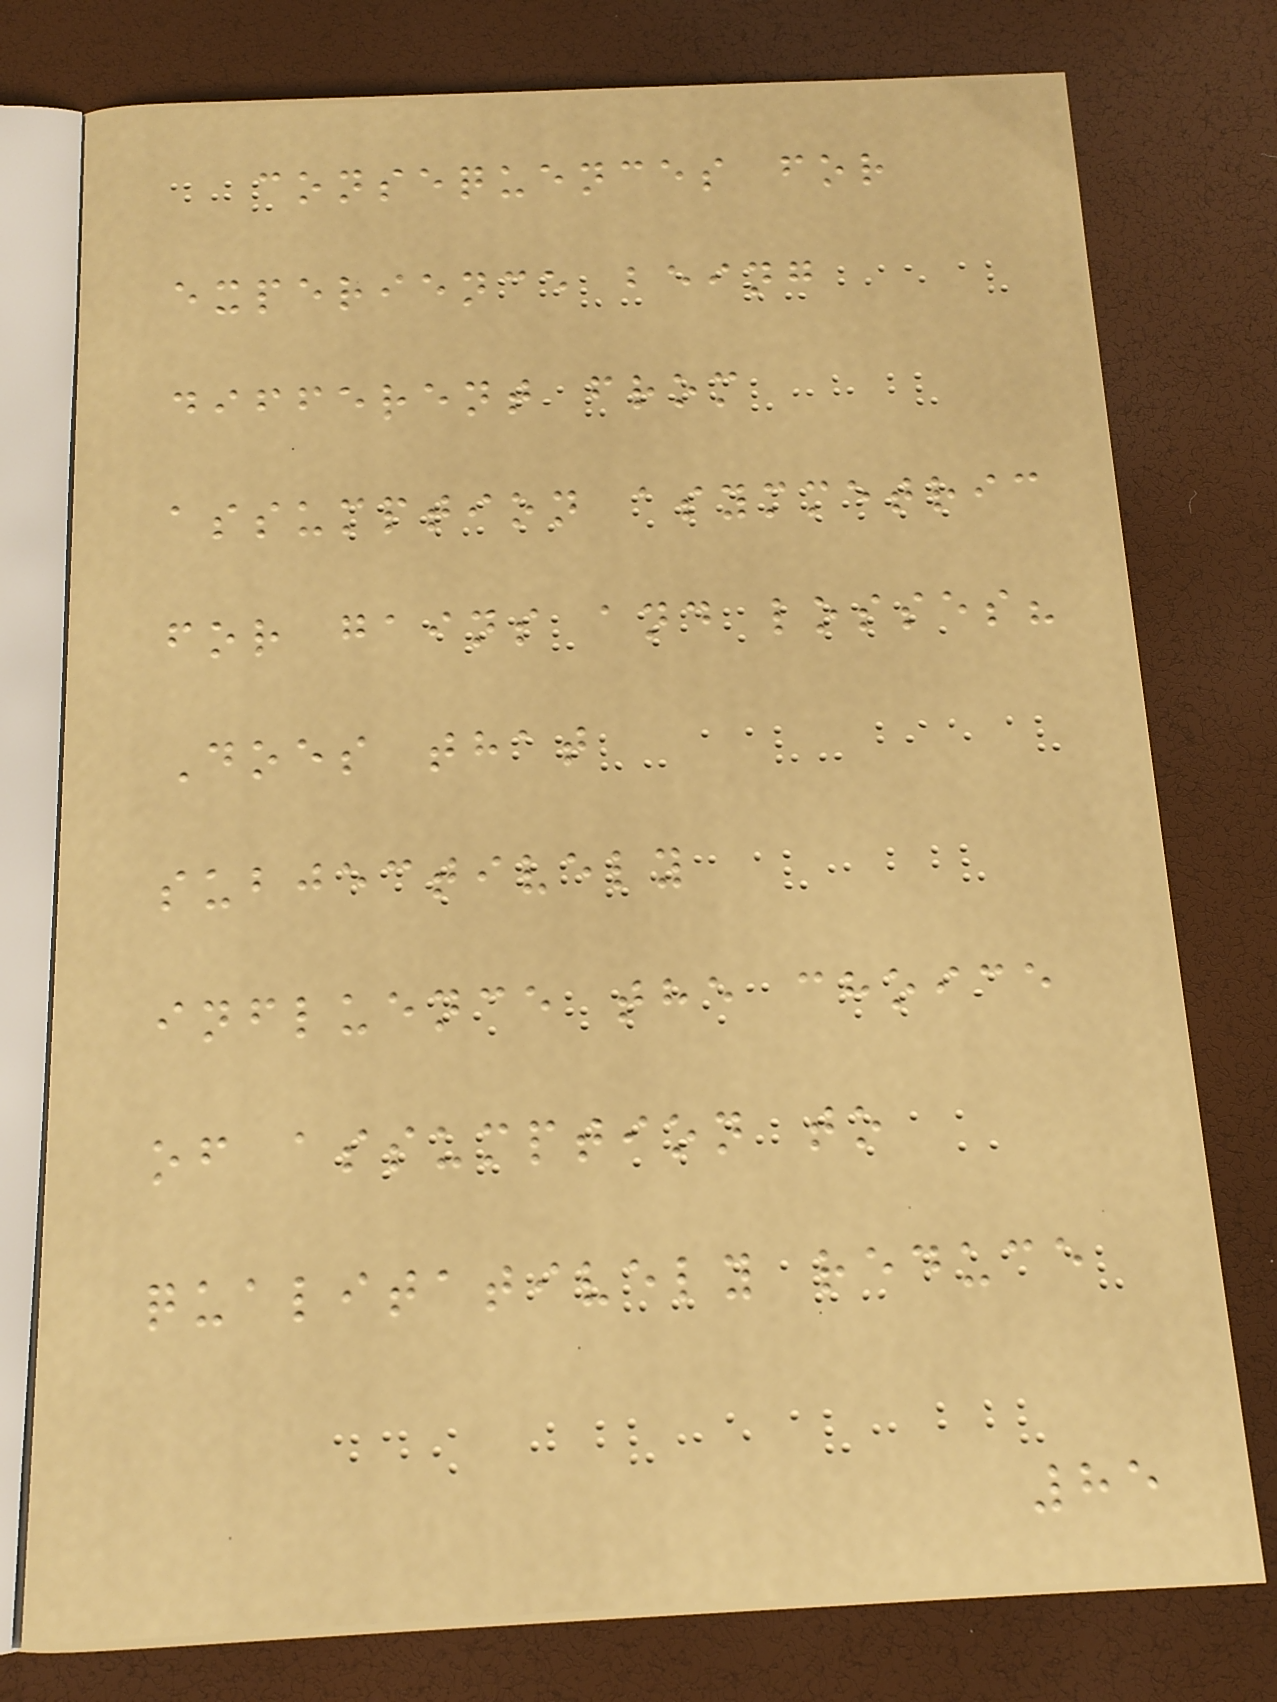consequences for
experience being
different from
assumption asymmetric
for gains and losses?
Does that
subjectively
influence the choice
of assumption to
qualitatively reduce
85
